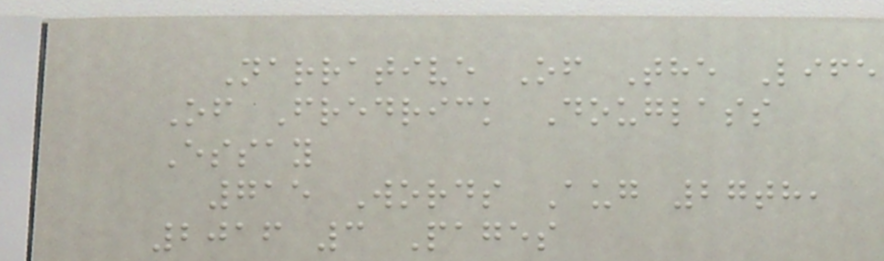Narrative Of The Life
Of Fredrick Douglass
Essay
715 Words Aug 27th,
2016 3 Pages
